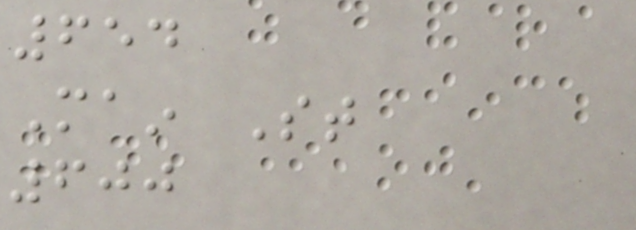654
Main St
600
